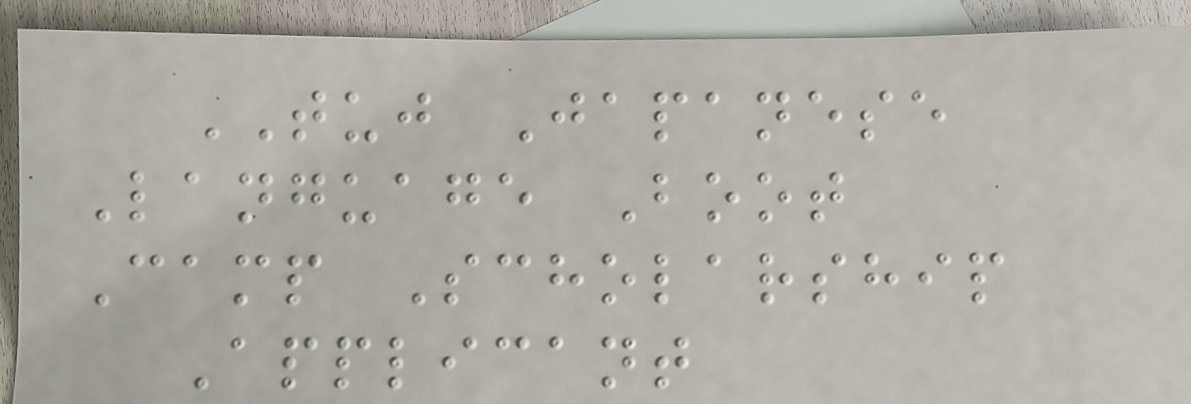TUJ Japanese
Language Boot
Camp Scholarship
Applicant
